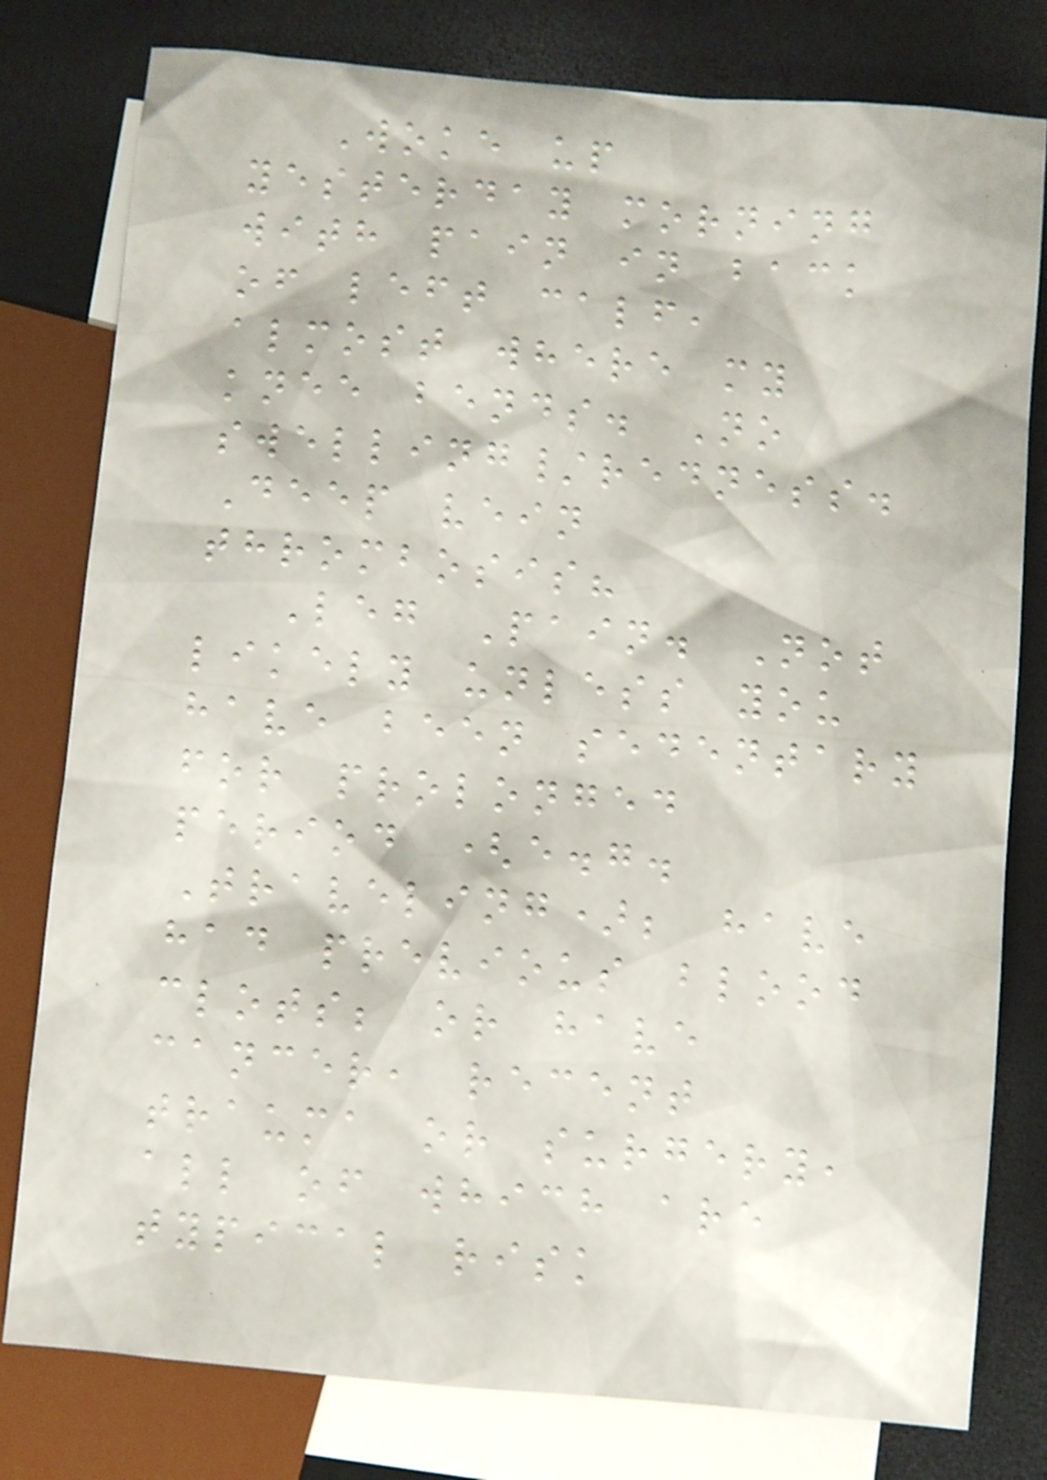Woke up
yesterday morning
with pain in back
of left calf,
almost where my
knee bends. No
swelling/redness.
Deep vein
thrombosis?
Leg Pain. Not
likely unless you
have been sedentary
for prolonged
period (e.g.
Traveling); have
had previous blood
clots; or have
cancer, recent
trauma or surgery,
all of which are
typical risk
